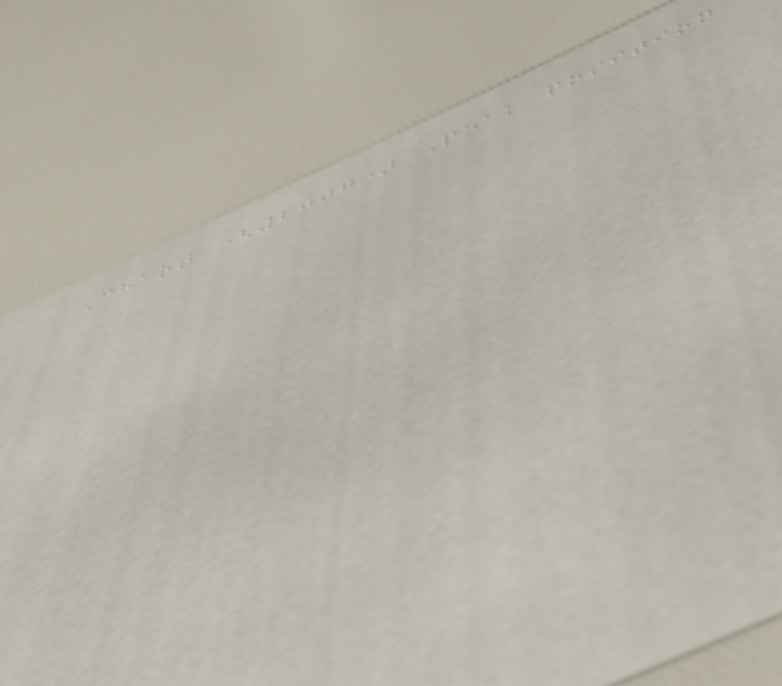Chart (2007) Peak position
